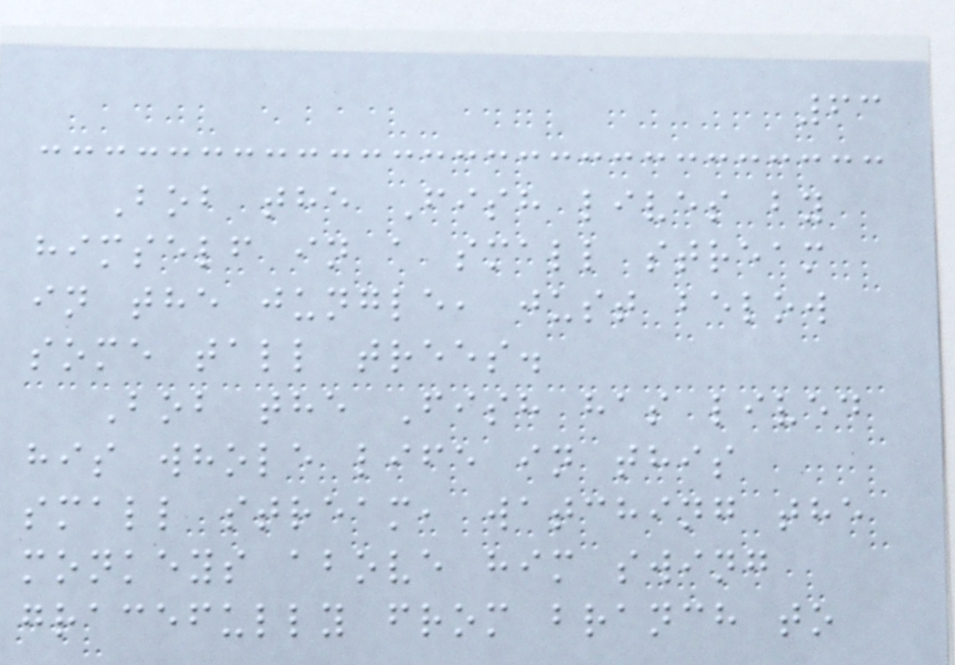63
Bob the Fish lives by
himself in a small stream
in the jungle, just below
some tall trees.
Bob the Fish has lived
his whole life in this
small stream, watching the
monkeys above him swing
gracefully from branch to
